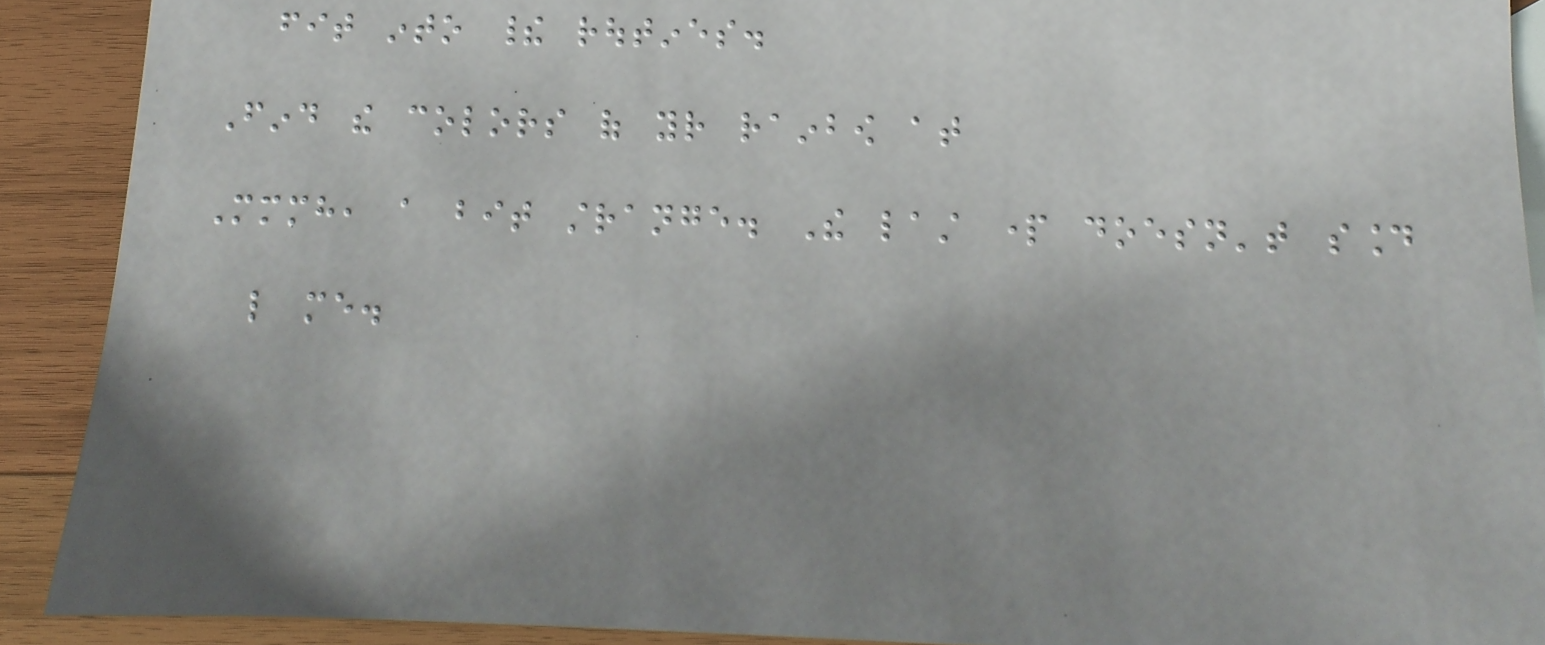fit into their routines.
Find the colors of your rainbow at
Mmmh, a bit strange. The last part doesn't sound
like me.
